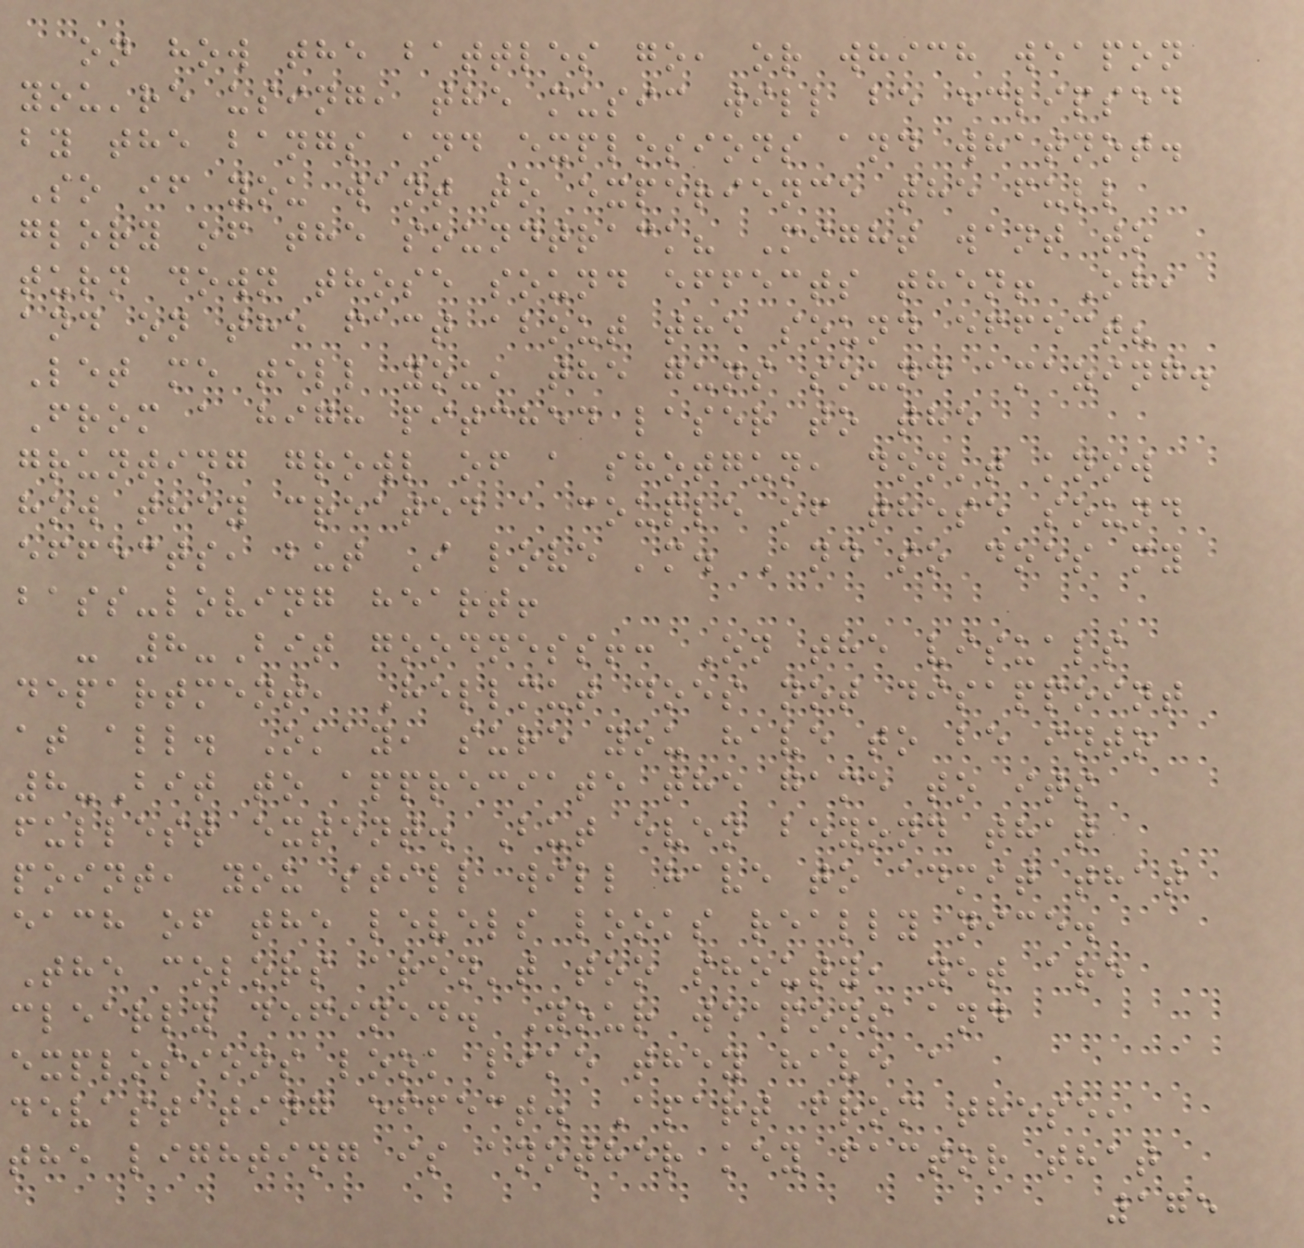on how the battles go, or which weapon
you're using, the music will be eclipsed
by the bangs and explosions and whatnot.
So if you want to experience the full
glory of the soundtrack? Might want to
turn down those sound effects then! Oh,
and on the fact about the sound effect?
Let me tell you, the guns sound amazing.
From a high pitched laser to the
grunting growl of a shotgun, don't know
how they created a couple of these sound
effects, but I love 'm. And so does my
bass-loving heart!
- 8-Bit goodness!: On the visuals
department, Hellmut does not disappoint
at all. Okay, sure you have to be into
8-Bit to appreciate the game to its
fullest extent. But even beyond that
point, you still will have to admit that
each of the levels looks really nice.
The colors aren't too shouty, yet are
clearly defined. Your weapons and
explosions look like they have a
devastating effect. Apart from these,
the lighting is another key factor that
175
